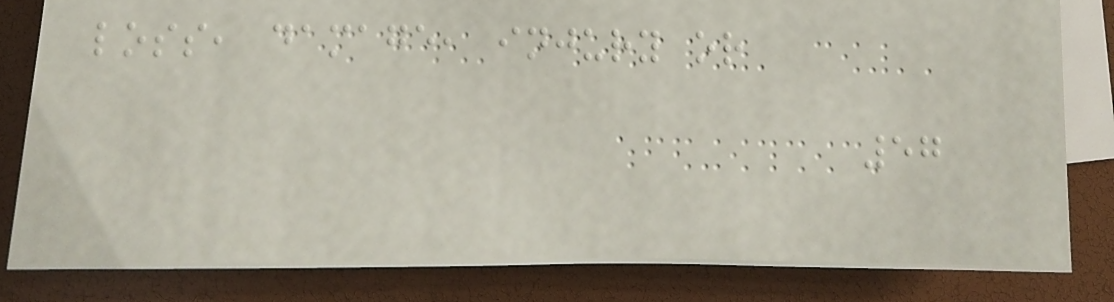loss, damage, injury or
57
